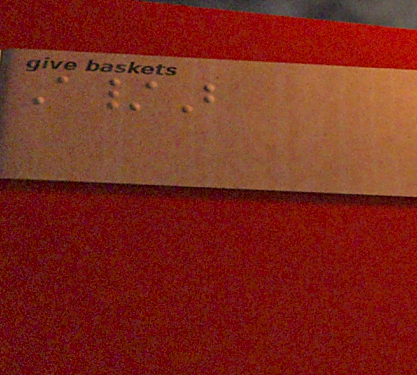A/B
